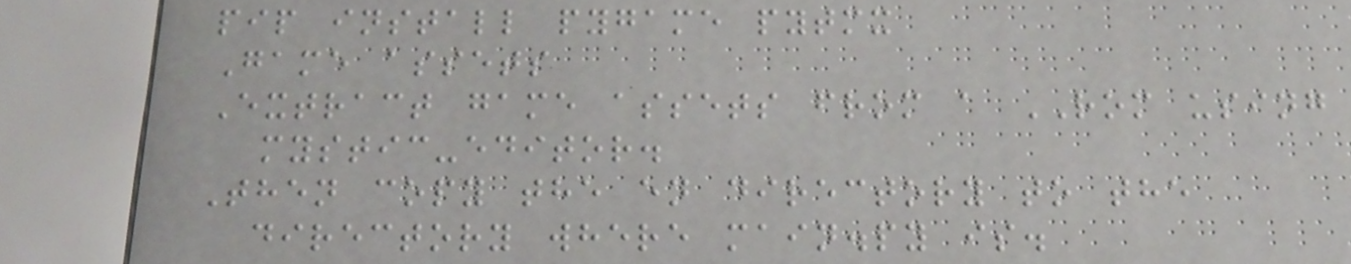pip install pygame pytmx
Game assets
Extract game assets from a ROM using
mystic-editor.
Then copy the en directory to the
directory where main.py is.
